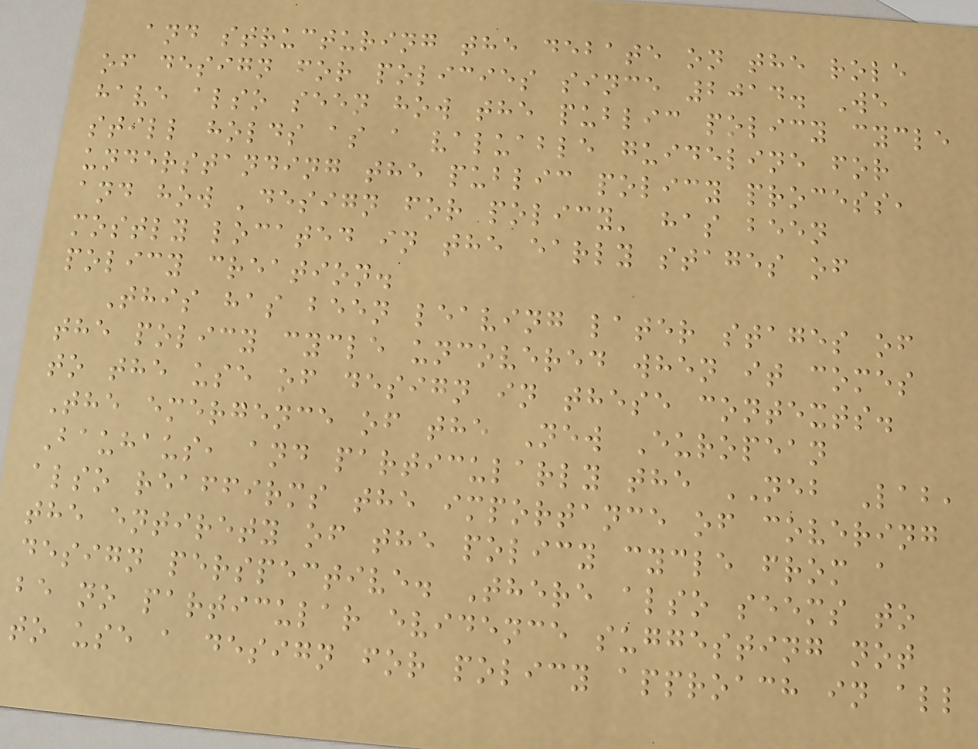and structuring the debate on the role
of design for policies since 2014. We
have also seen how the public policy cycle
still holds as a valuable guideline for
understanding the public policy process,
and how 'design for policy' has been
mostly located in the early stages of
policy creation.
This has been leaving later stages of
the policy cycle uncovered when it comes
to the use of design in these contexts.
The emergence of the New European
Bauhaus, and particularly the NEB Lab,
also reaffirms the importance of covering
the entirety of the policy cycle from a
design perspective. There also seems to
be no particular evidence suggesting not
to use a design for policy approach in all
